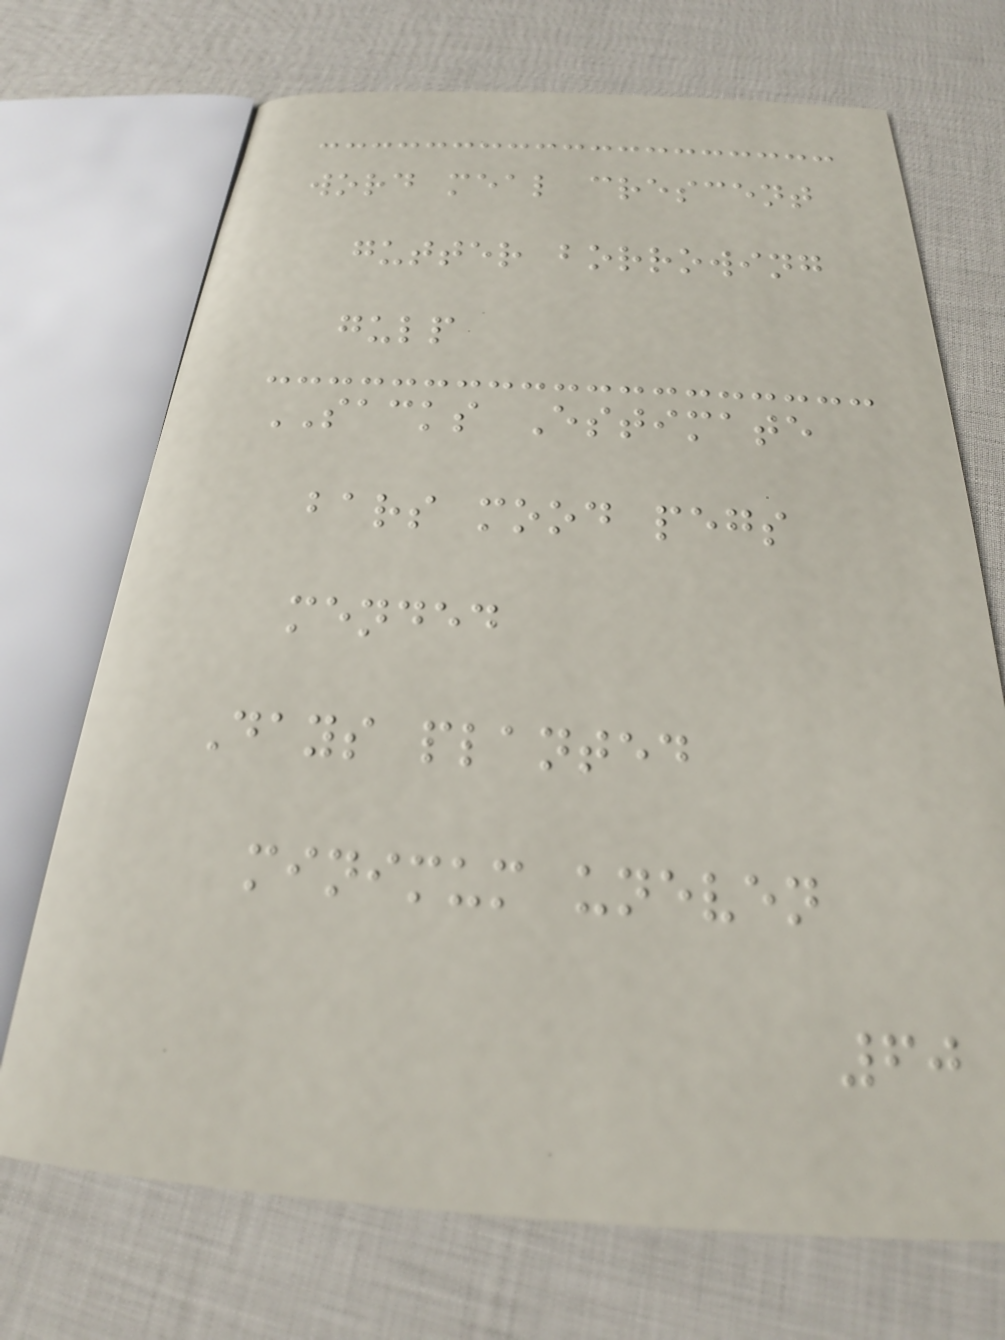word meal crescent
gutter borrowing
gulp
SACKS Estimate
bars mood pegs
mended
Days planted
minimum uneven
60
